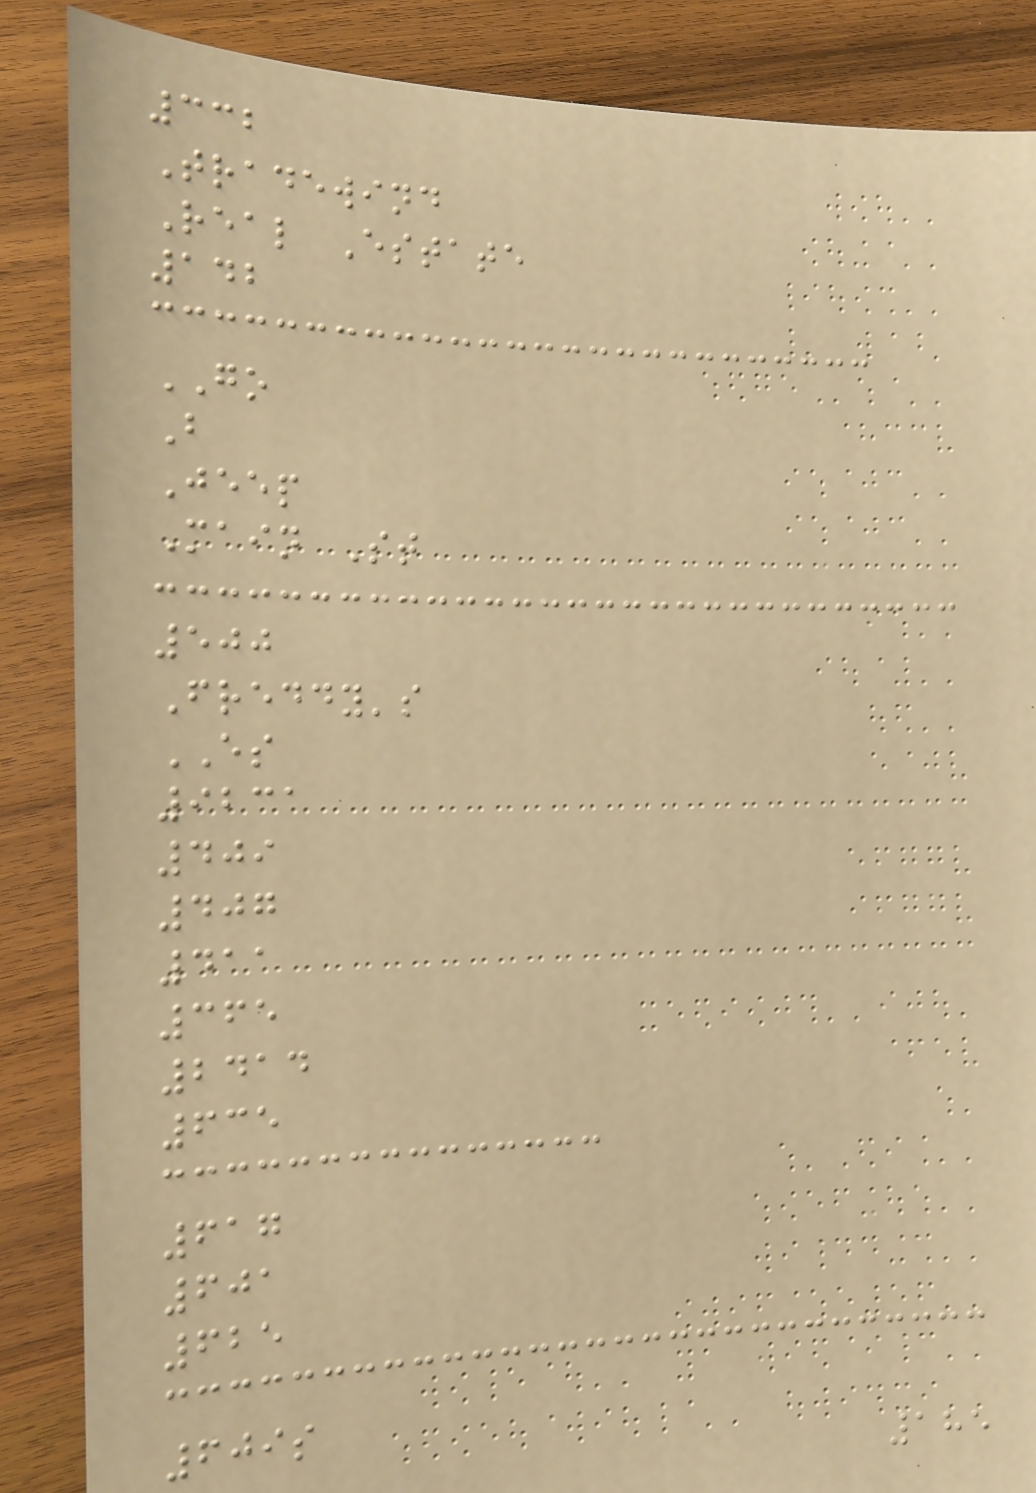332
Tradewind
Real Estate
142
GO
B
Jeep
Main St
500
Freddy's
ES
9231
409
407
411
365
2414
635
617
601
625
609s
185
